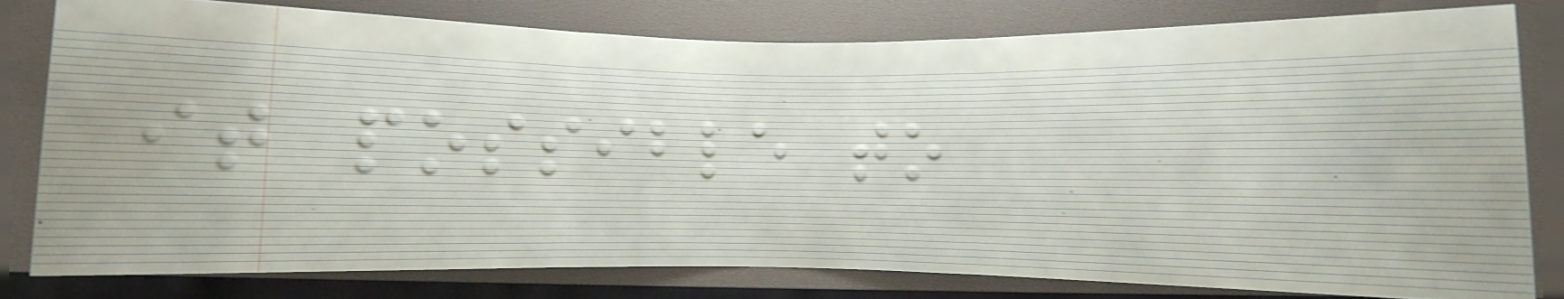it possible to
